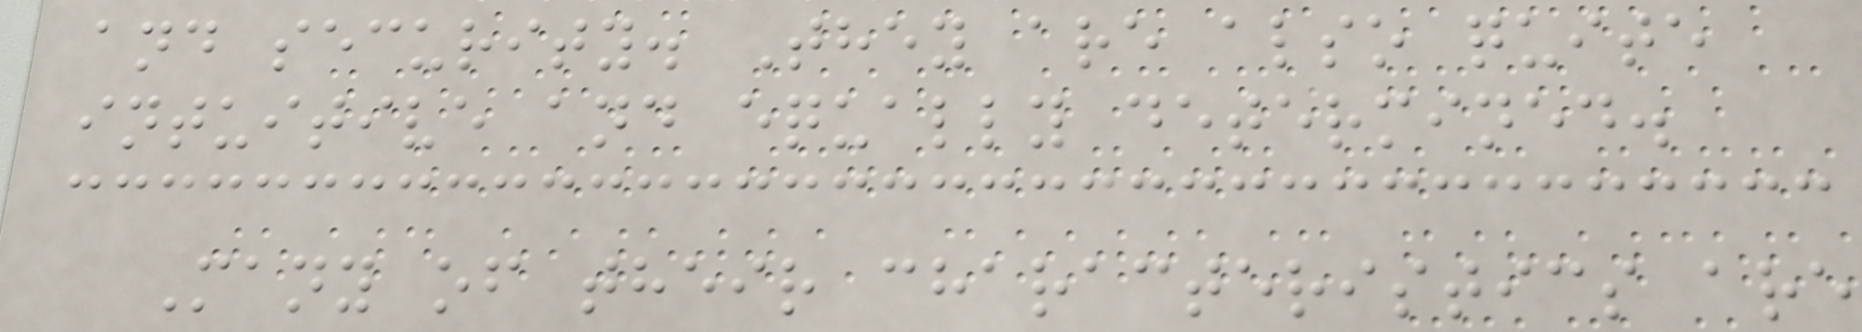and security. They are also quite
intuitive and equally determined.
Many of their characteristics are
